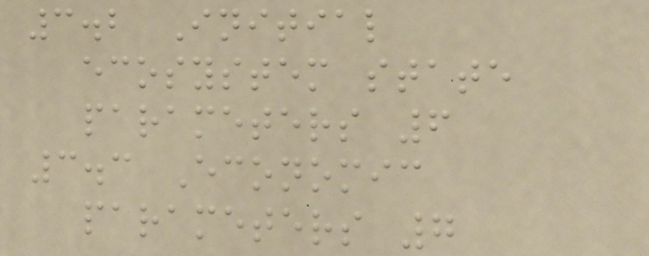3.2 Initial
ecosystem state
parameters 6
3.3 Economic
parameters 7
